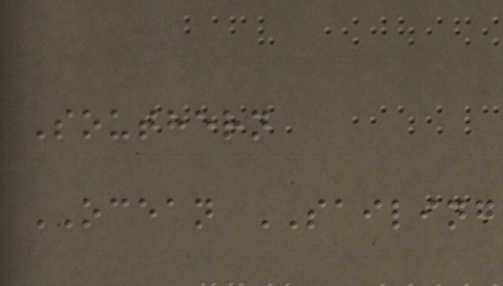Southern
OCEAN SAILING
